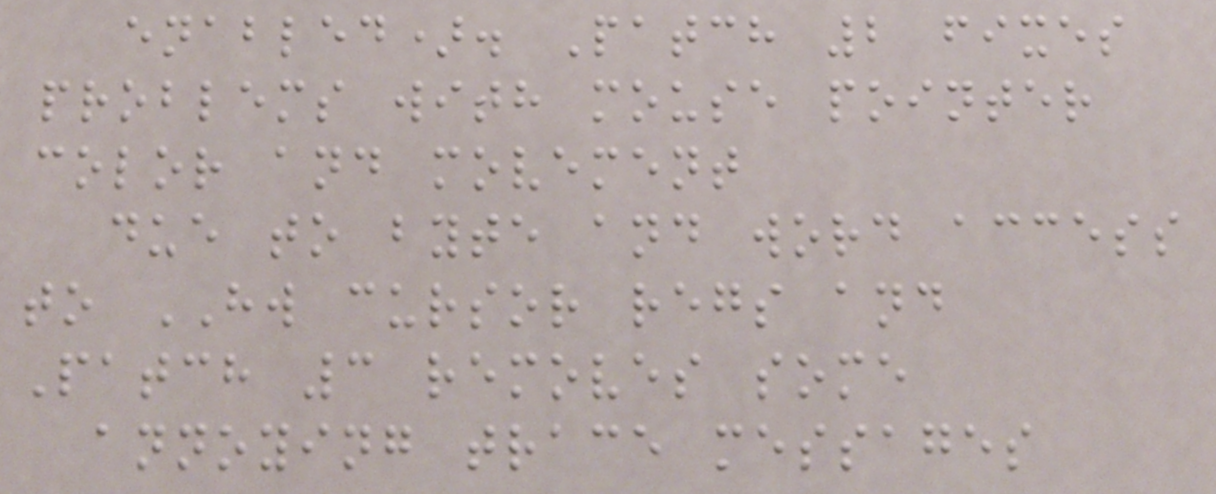enabled). Patch 2 fixes
problems with mouse pointer
color and movement
due to byte and word access
to HW cursor regs and
Patch 3 removes some
annoying trace messages
